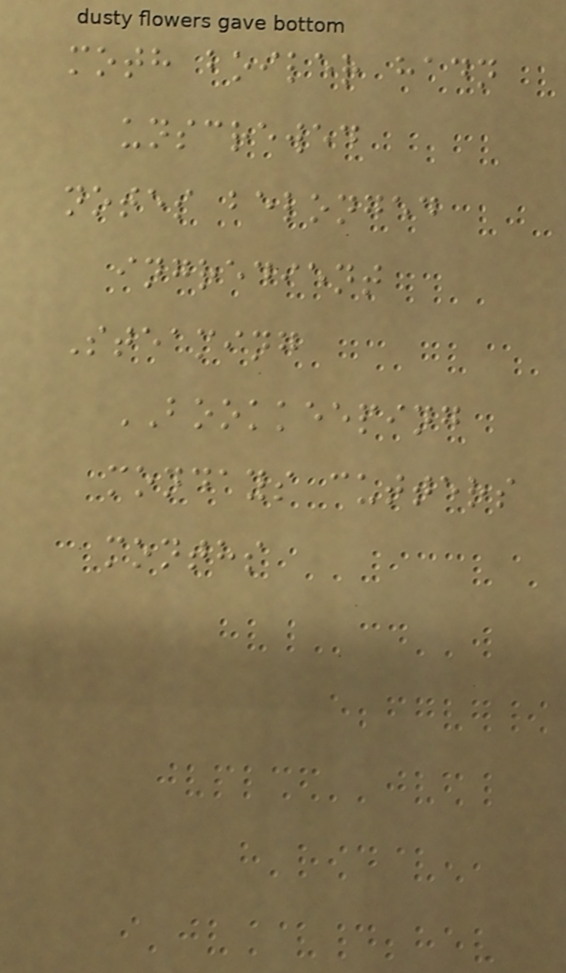moth boiler hadn
unscrewed
notes belonged
ingredient
Steaming
BOOKKEEPING
mondays cutters
months
